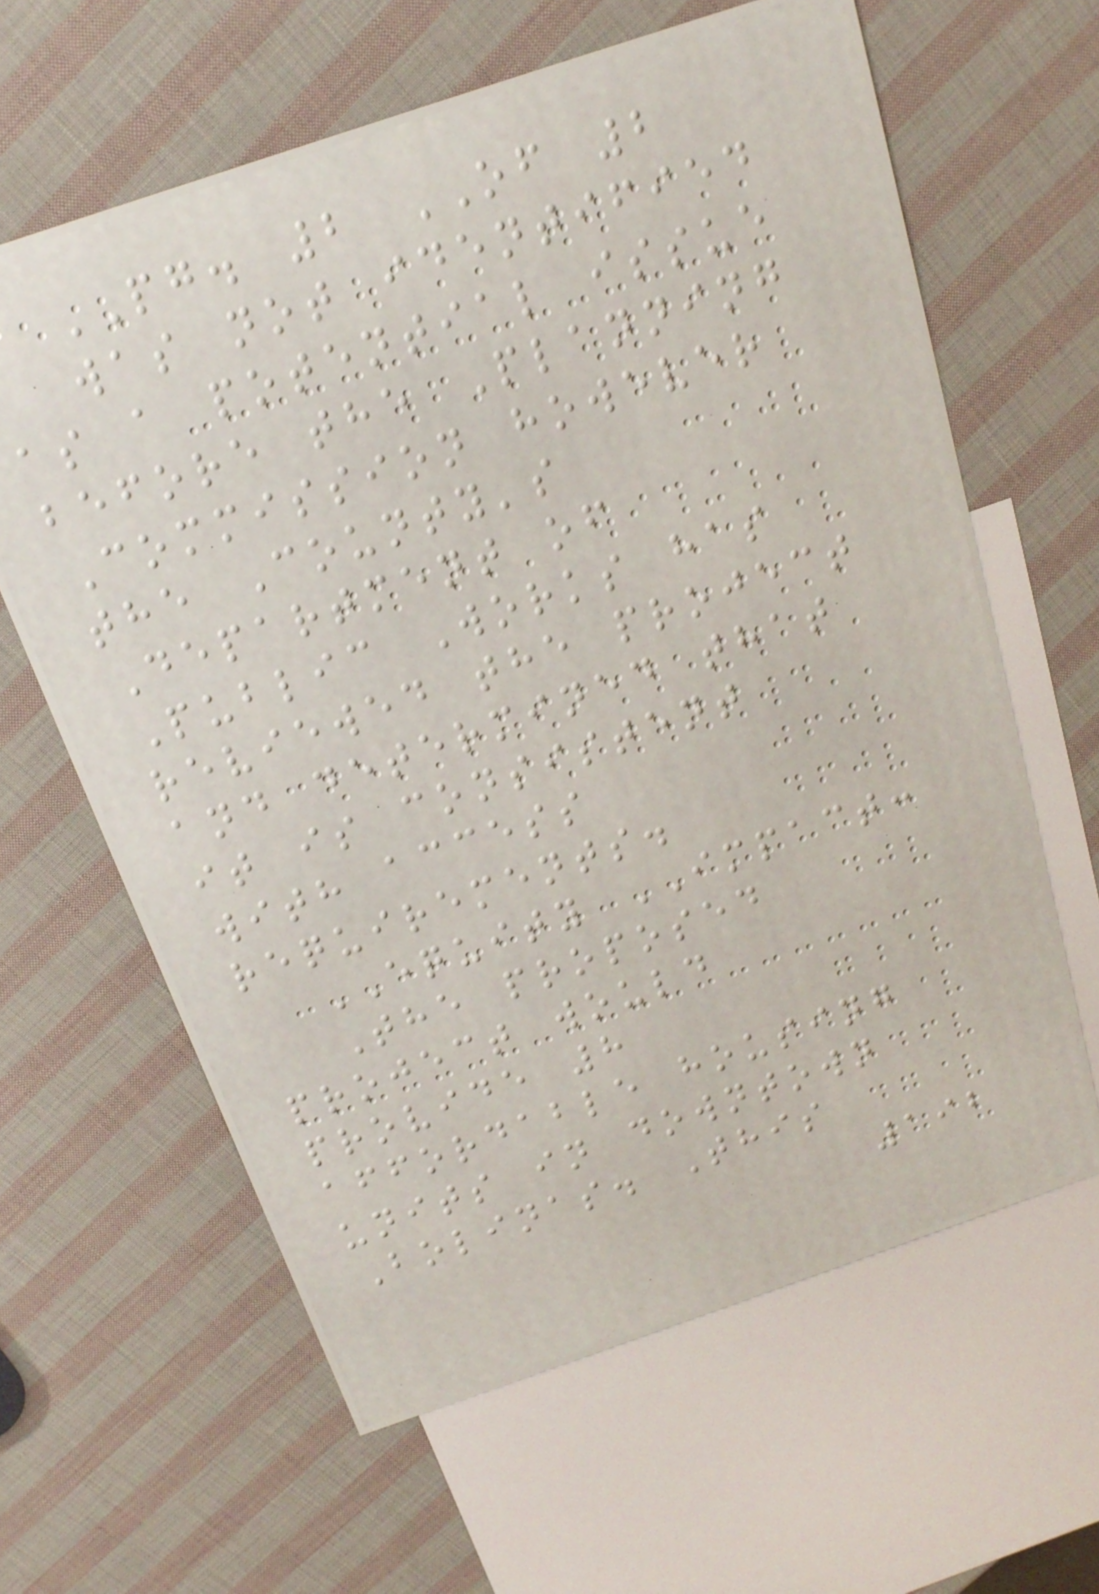PG. 2 OF 2
was not identified
as a potential issue
before the Planning
Commission however
the County's
Department of
Public Works has
reviewed the project
and determined that
it is consistent
with access
requirements.
EQUITY IMPACT:
The proposed
project would
provide 8
affordable housing
units in downtown
Bolinas. This
192
